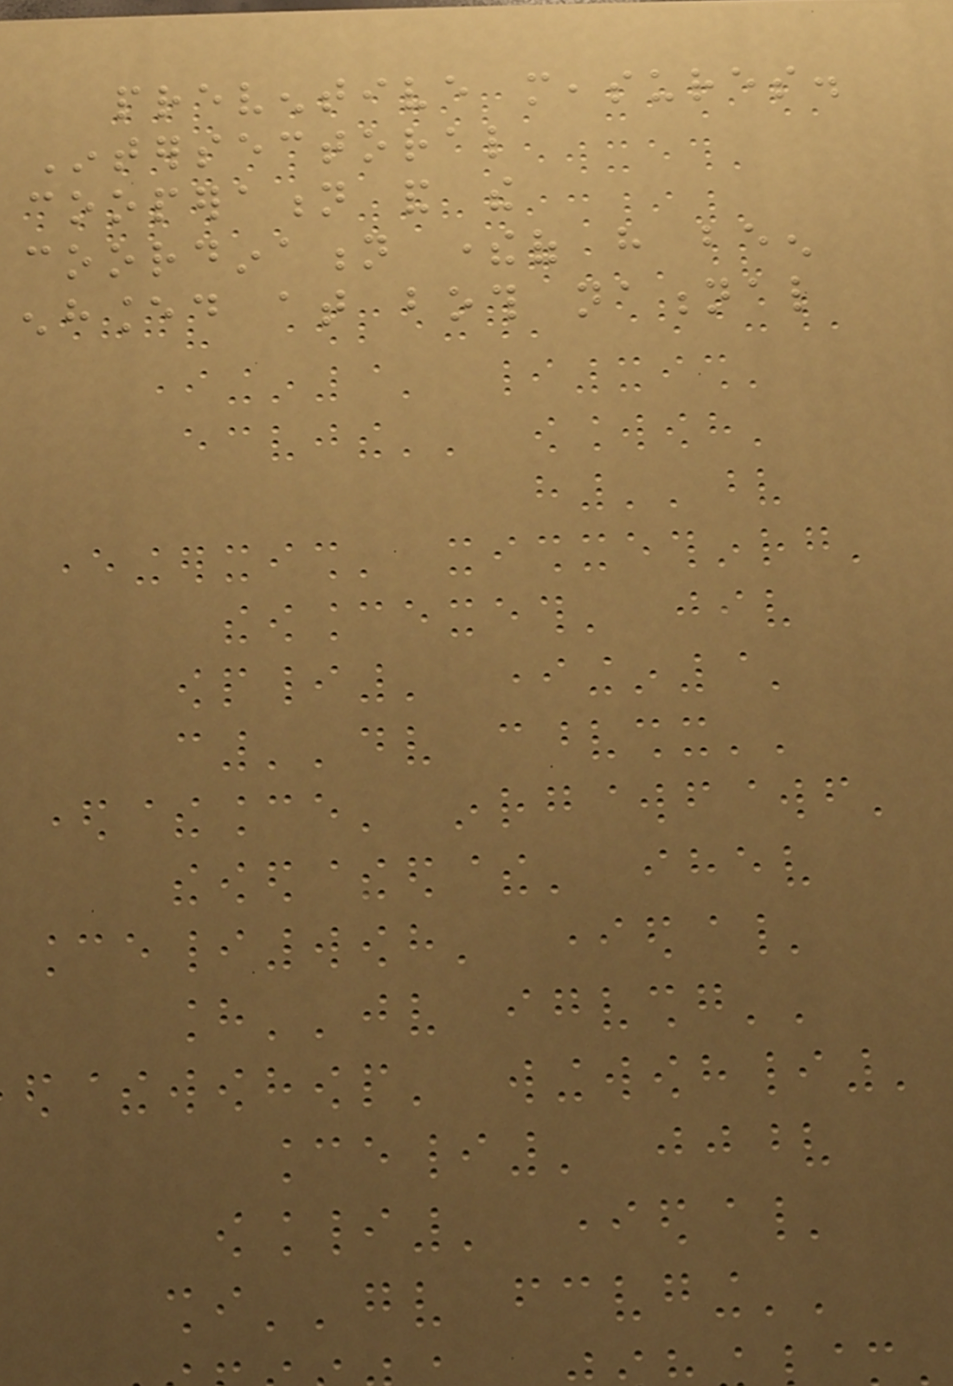preventive measures.
Intersectoral
cooperation and the
coordination thereof have been
enhanced at both national
